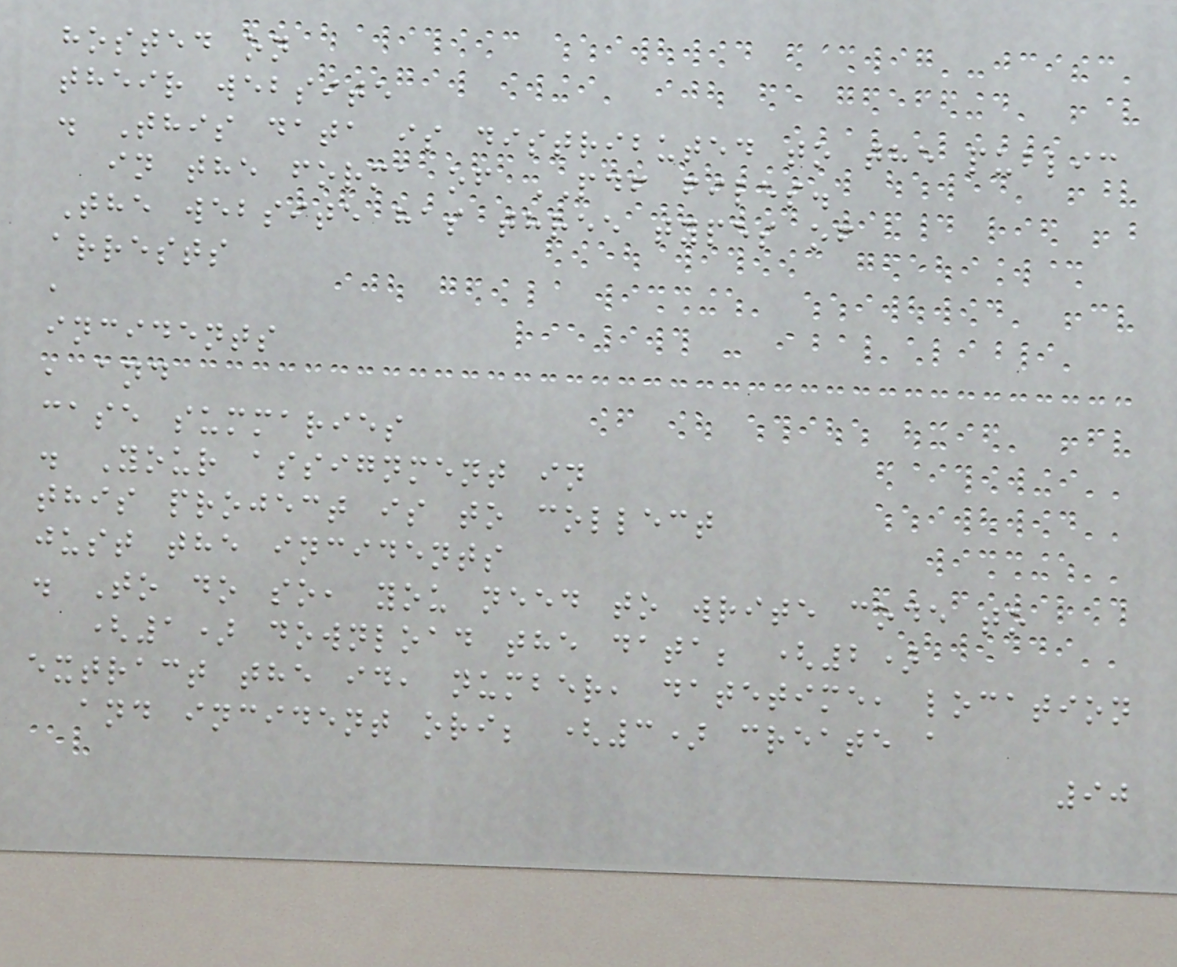hosted on
their website
. This data is distributed to the public
in the forma of PDF files.
The website has three types of
arrests
,
incidents
, and
case summaries
. Your assignment in
this project is to collect
just the incidents
. To do so, you need to write code to
(1) download the data; (2)
extract the id, number, datetime, location
and incident ori; (3) create a
90
